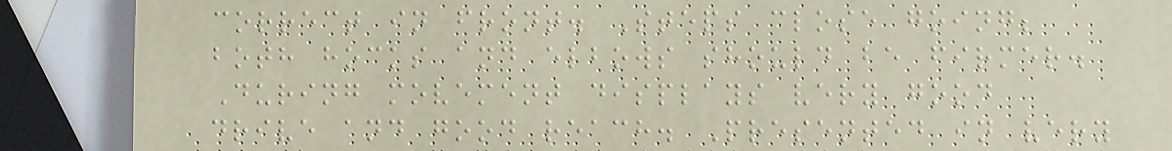correct in front. Steps close going;
both hocks and elbows should be firmer.
During movement displays very good
drive and good reach. Presented in very
